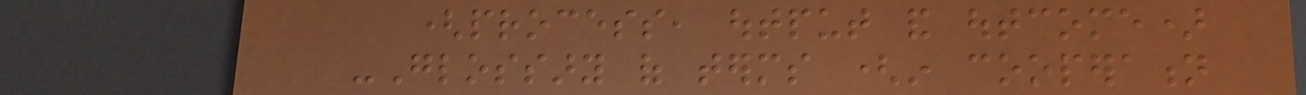(process, output and outcome)
-Glossary of terms (in cooperation
